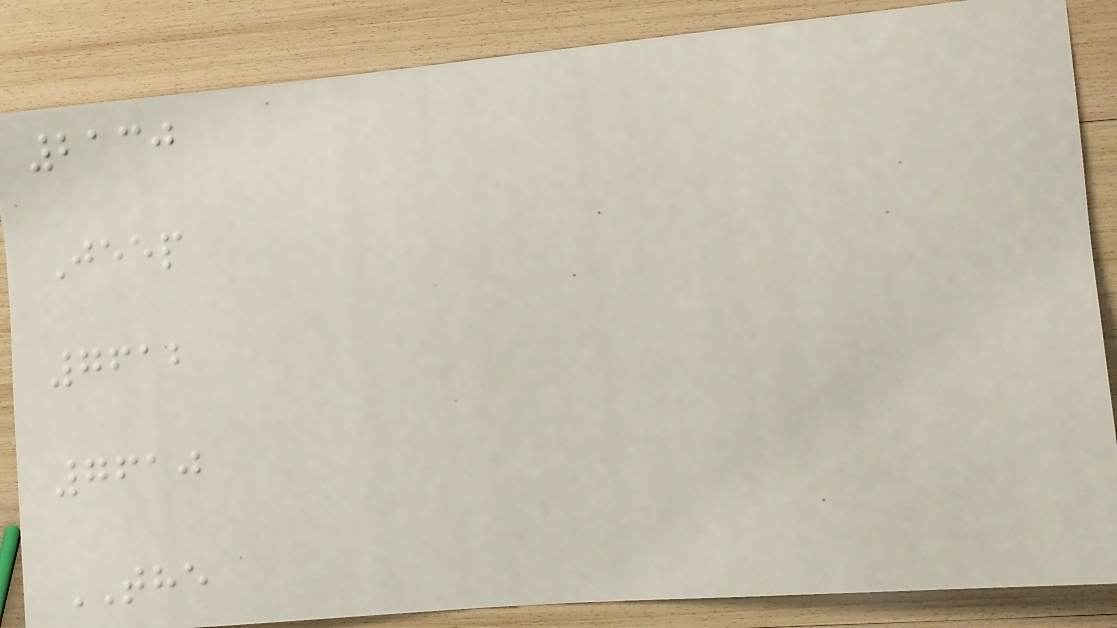2130
Jeep
7612
7610
THE
